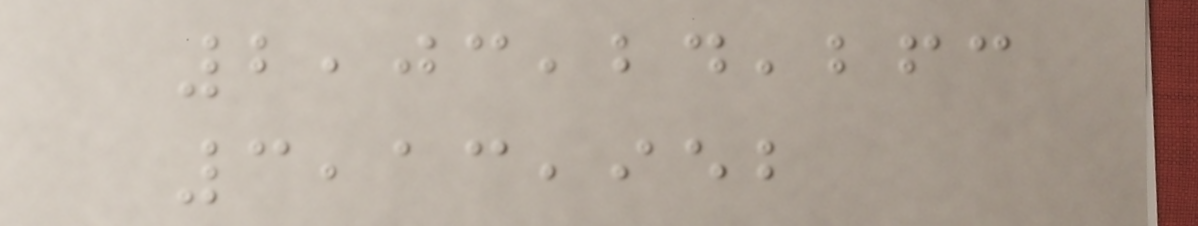2,03,24,263
3,13,952
